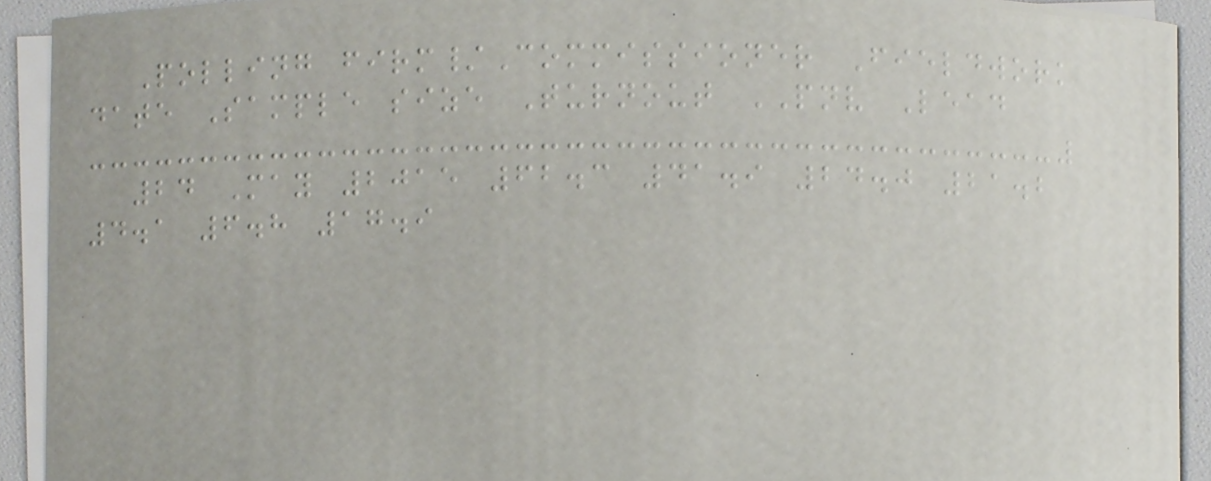Polling firm/Commissioner Fieldwork
date Sample size Turnout PNV Lead
24 May 2015 62.3 41.9 24.0 21.2
4.1 6.8 17.9
